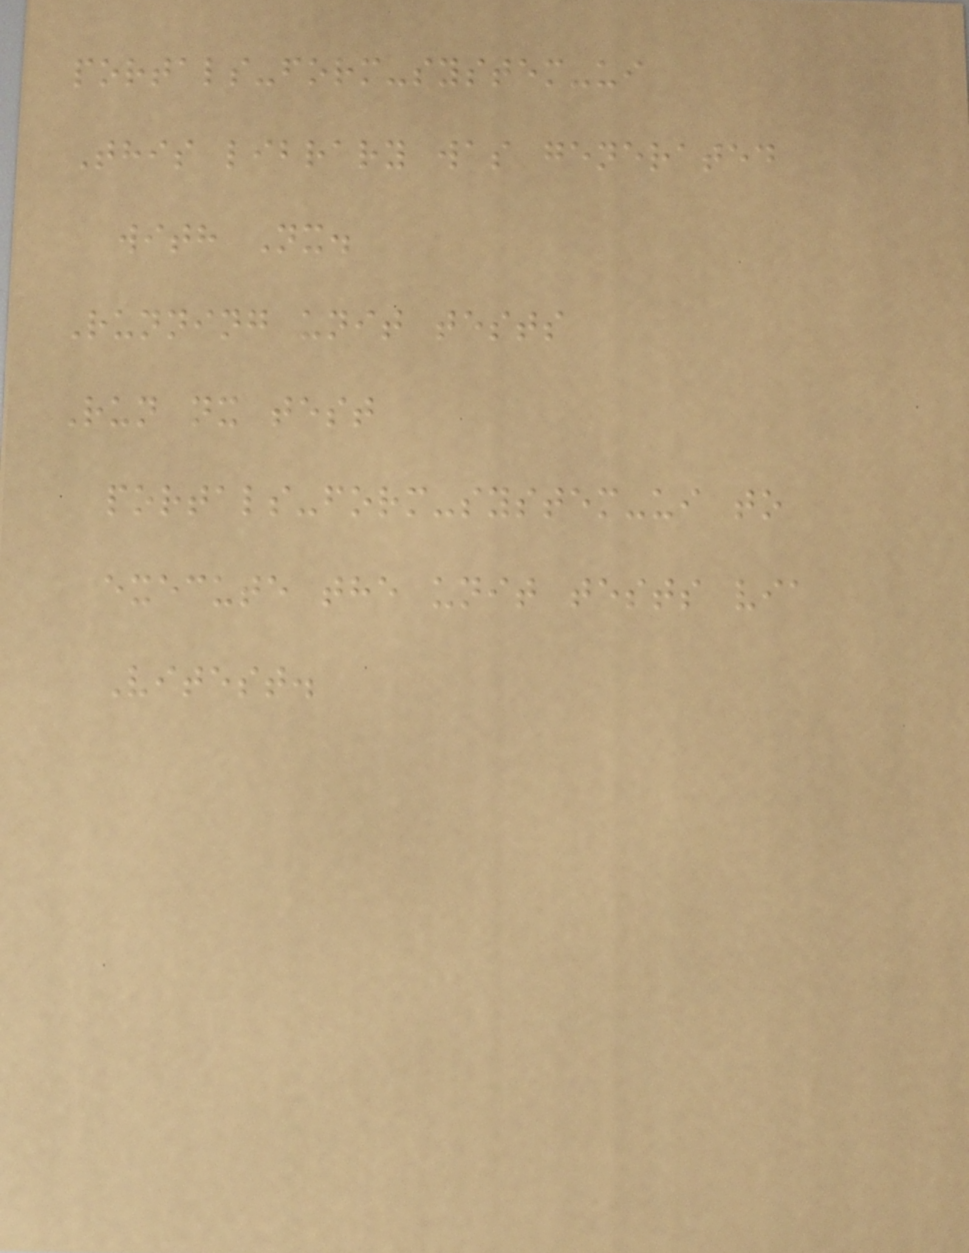portals-form-system-ui
This library was generated
with Nx.
Running unit tests
Run nx test
portals-form-system-ui to
execute the unit tests via
Vitest.
